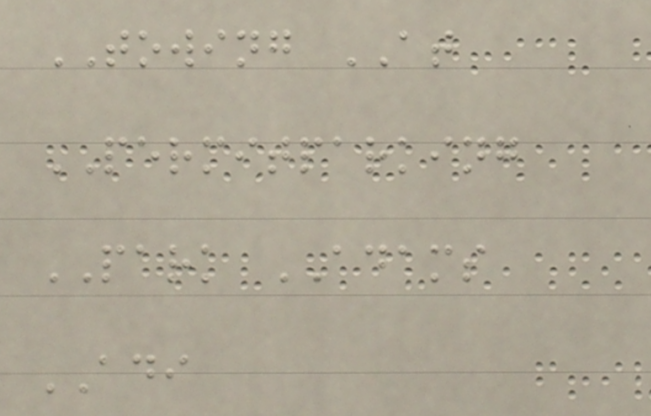TOWING AT
PERMITPARKING
PARK ADAMS
ADI
